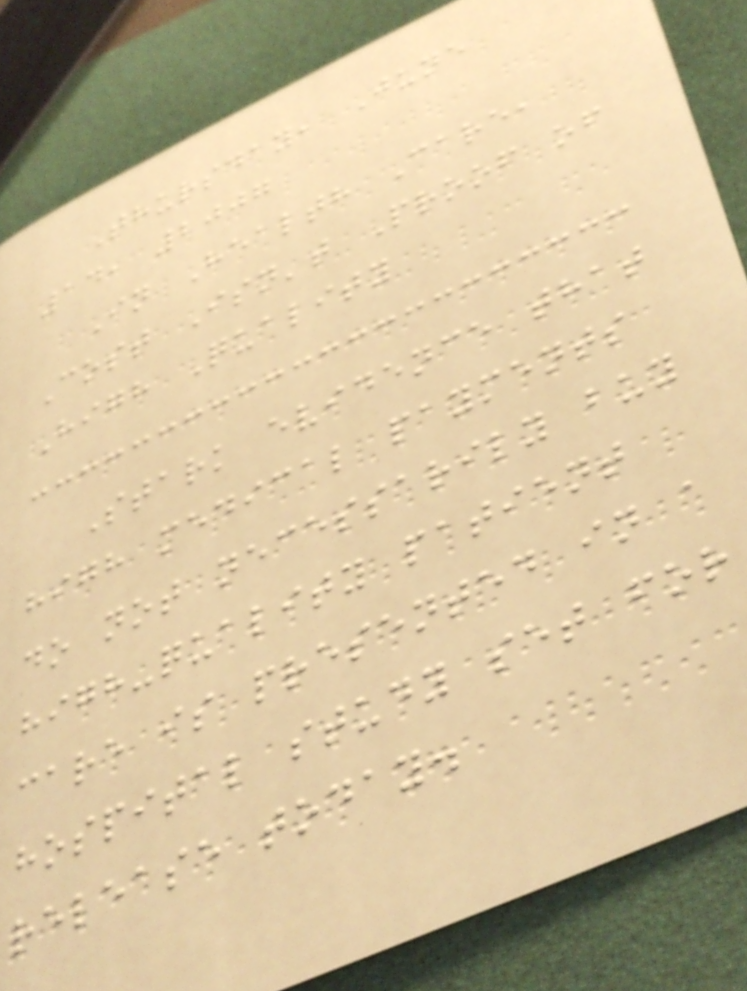Thursday, June
14, 2007
In Health Care,
Cost Isn't Proof of
High Quality
Stark evidence that
high medical payments
do not necessarily buy
high-quality patient
care is presented in a
hospital study set for
release today.
